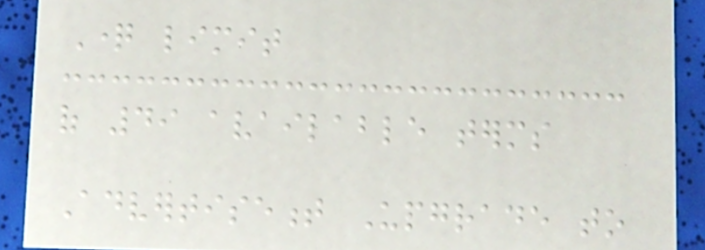Question limit
of 49 available terms
Advertisement Upgrade to
